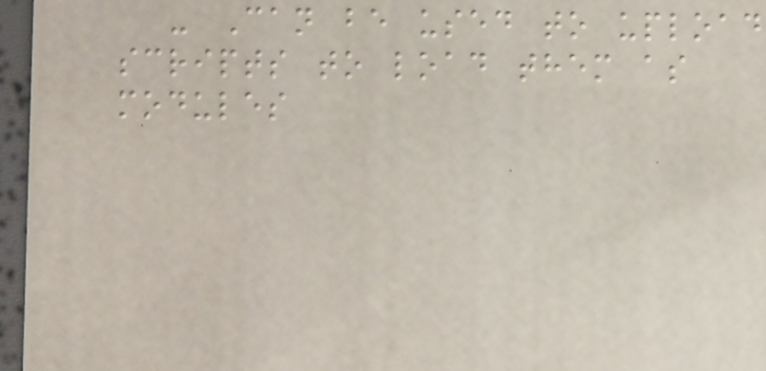- Can be used to upload
scripts to load them as
modules
